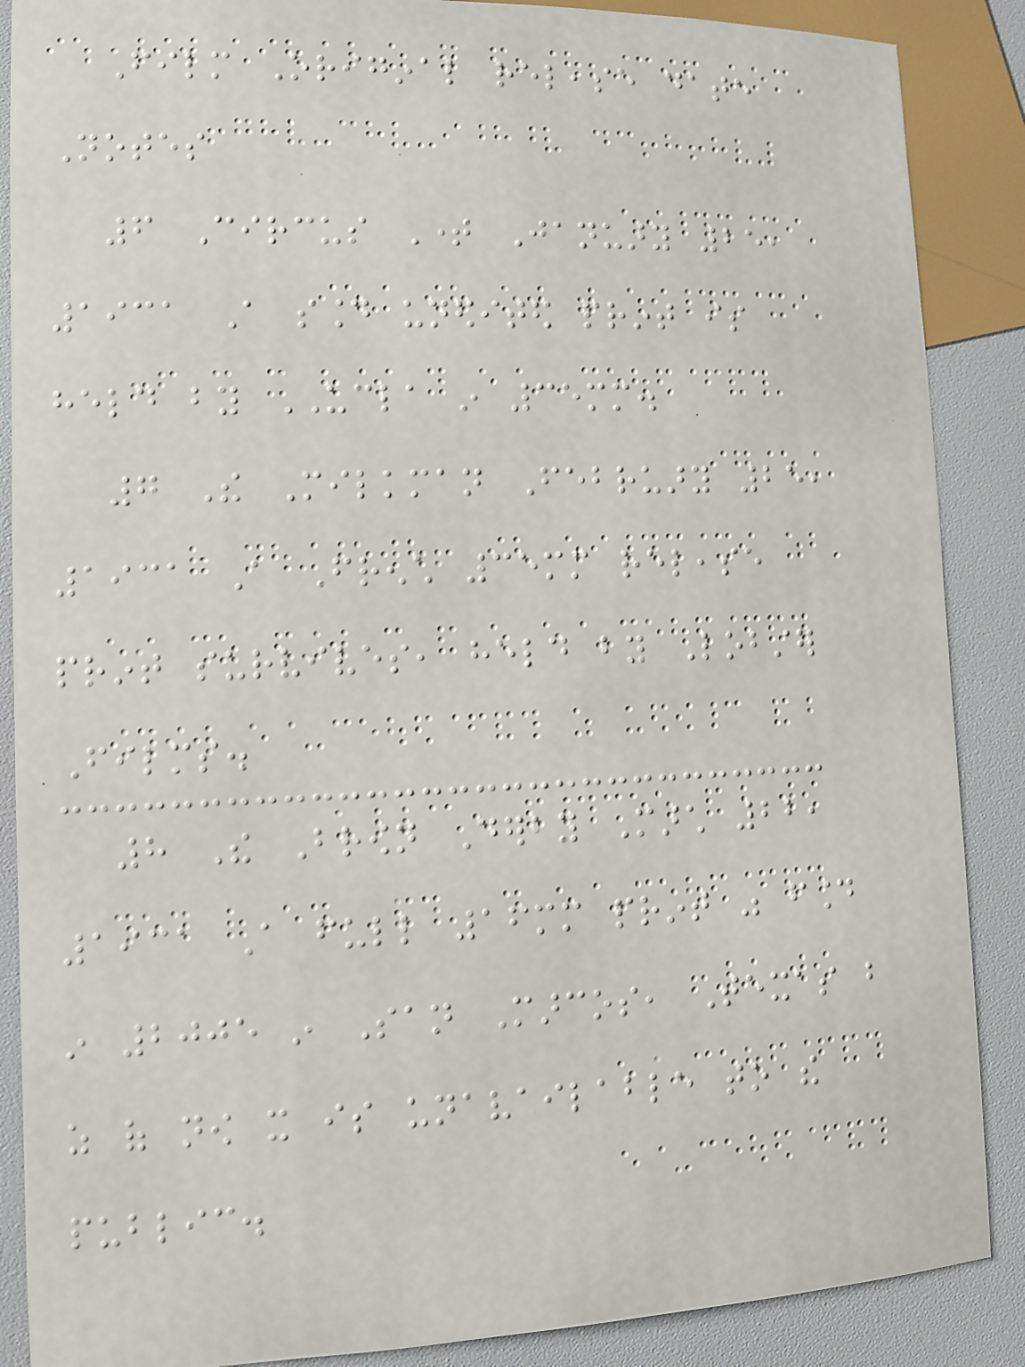Film Original release date
Notes
6 Circus Time January 25,
1931 A sound unedited print is
held by UCLA in 35mm.
7 The Milkman February 25,
1931 A French 35mm release
print survives, held by Lobster
Films.
8 The Brown Derby March 22,
1931 A full 16mm print was found
in 2005 in San Marcos, Texas but
as of now it is unavailable to the
public.
